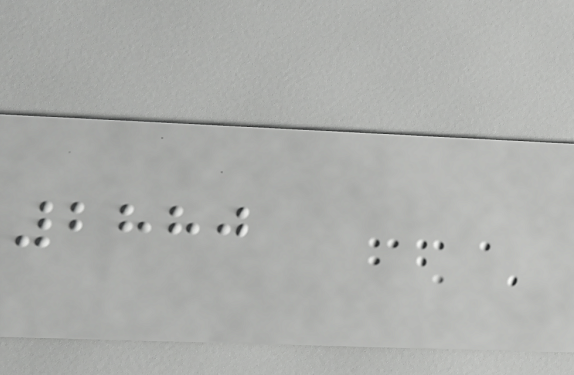2880
